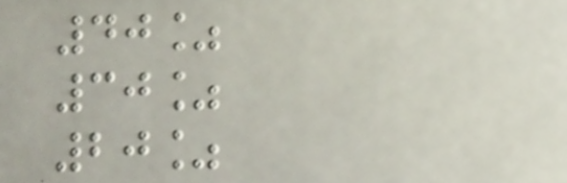40%
30%
20%
